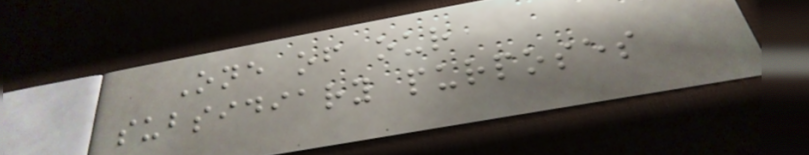One of our
subsidiary purposes
